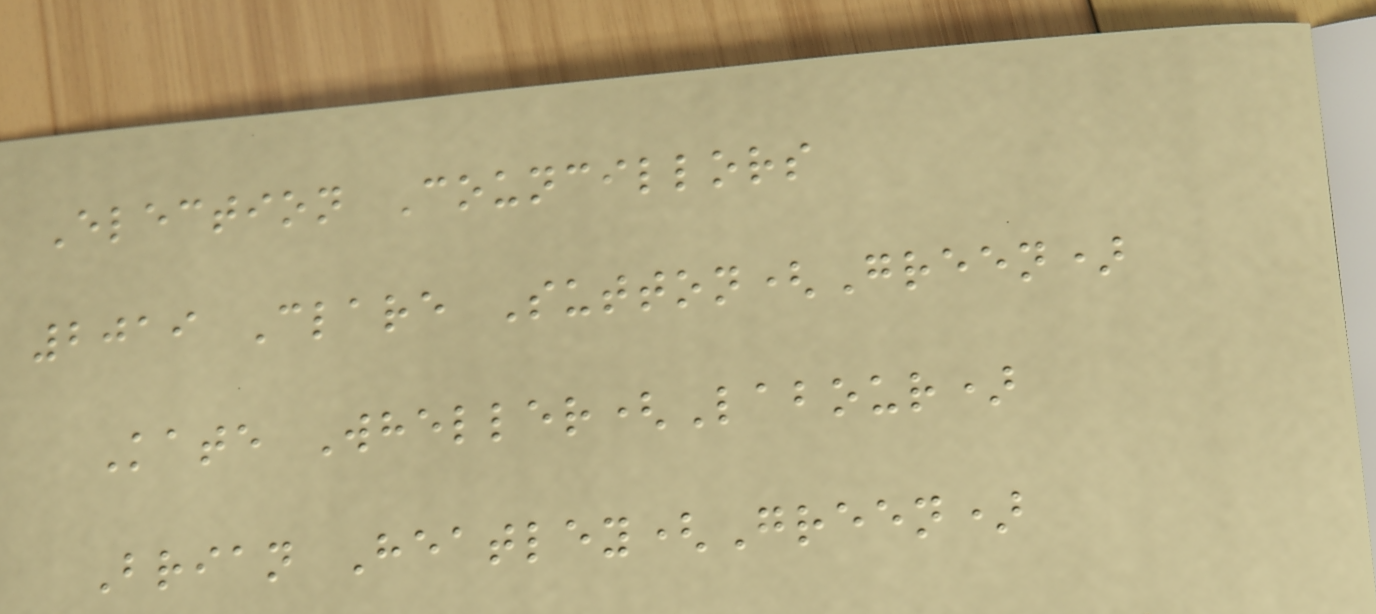Election Councillors
2019 Clare Sutton(Green)
Kate Wheller(Labour)
Brian Heatley(Green)
